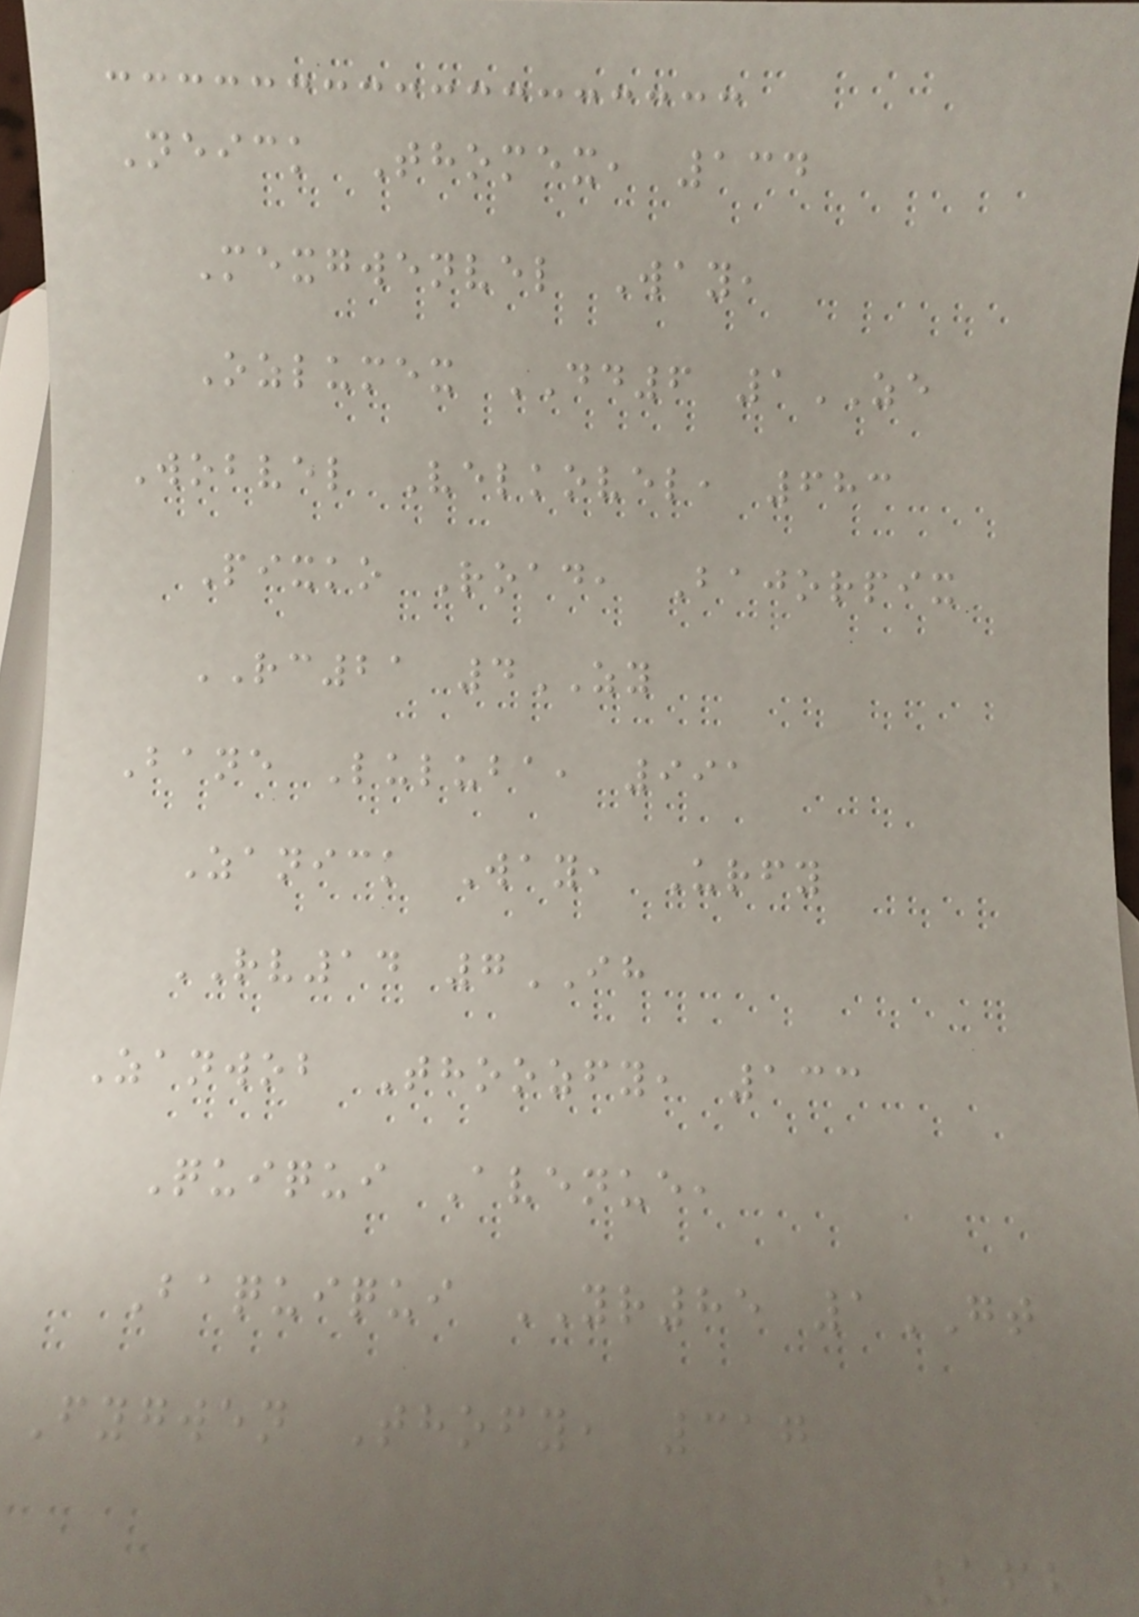Neick Thomex, 134
Mexgwenvel Way,
Ozlumex DD6 1ZE
Wobvel Velkovel, 683
Pixko Road, Bajorpix
RC21 4ZY
Bane Luluba, 991
Zanick Way, Urfy
RV14 7IH
Zanwob Thoozfy, 133
Quiqui Avenue,
Baquiqui YR85 1GT
Fygwen Thofy, 317
162
